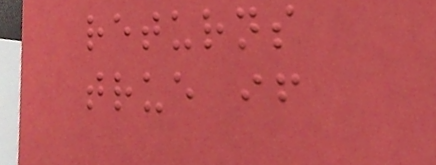returns
true if
